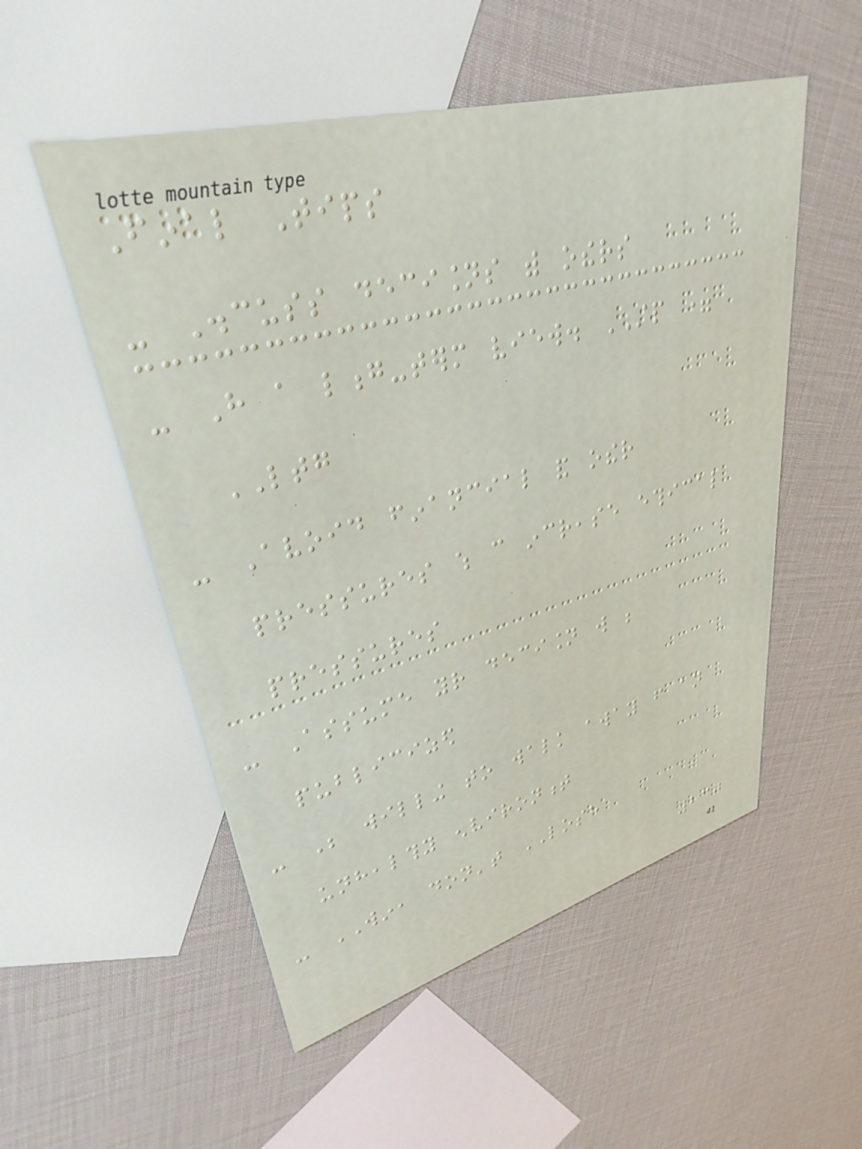Final Tips
- Discuss decisions with others
- Have a long-term view. STP =
LTG
- Avoid financial and other
pressures which can increase ethical
pressures
- Assume your decision will be
publicized
- Be willing to walk away from an
unhealthy environment
- WIN, don't LOSE
230
